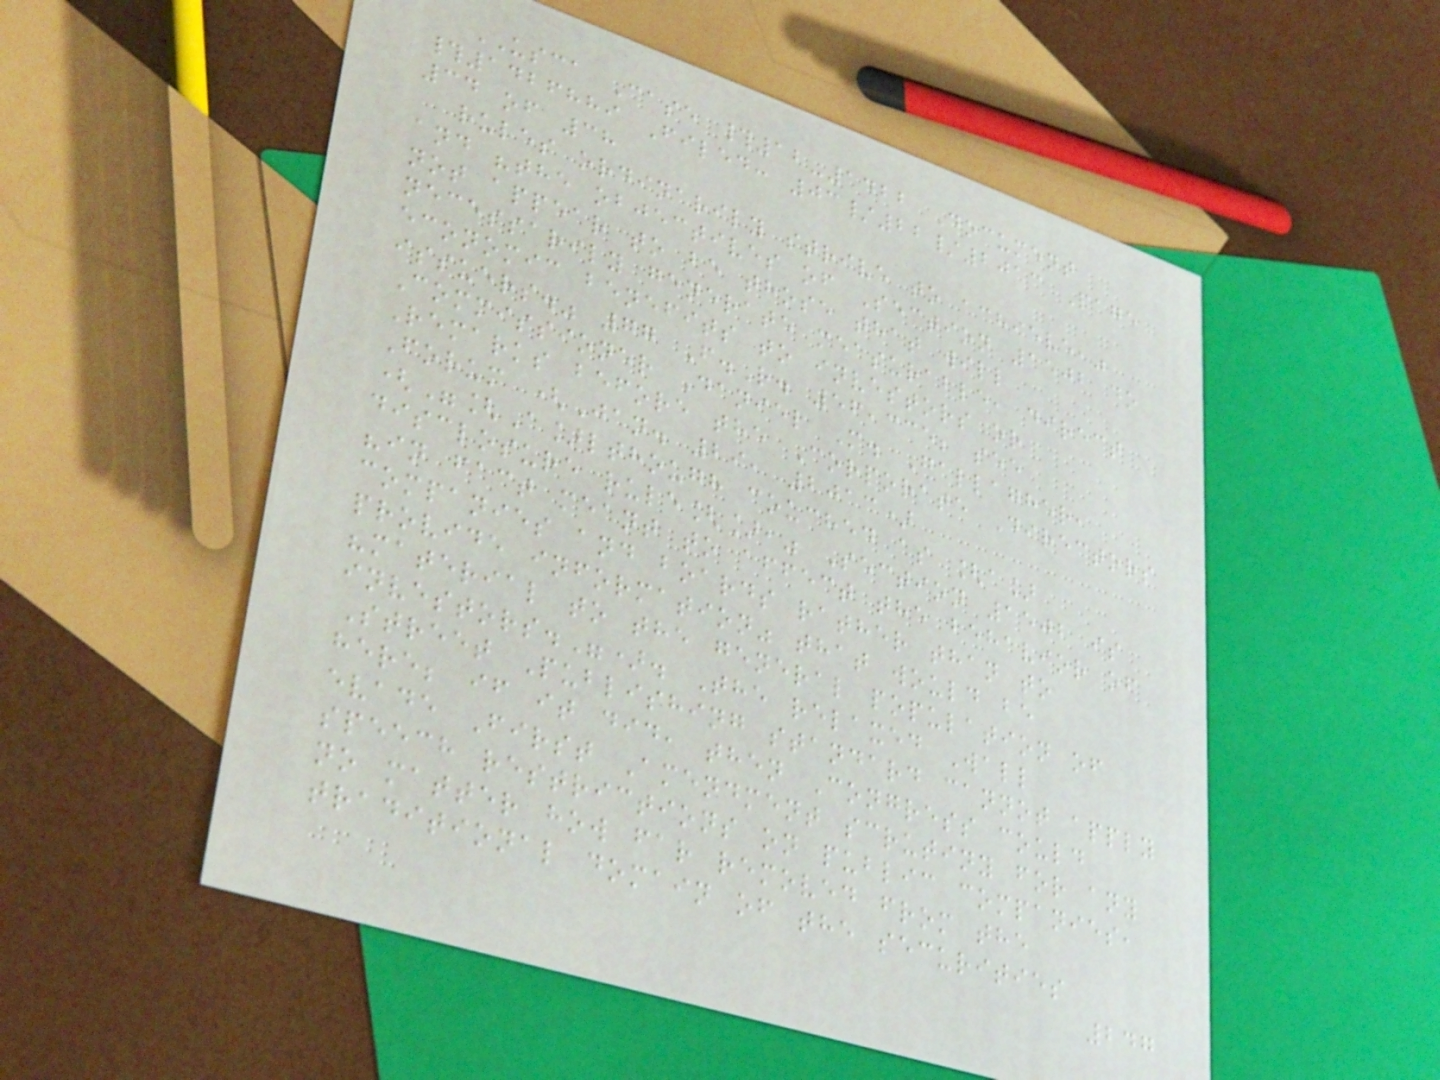USCA Case #12-1422 Document
#1426889 Filed: 03/22/2013 Page
34 of 38
rules ordinarily strive to achieve,"
and "the objectives of Section 1502 do
not appear to be those that will
necessarily generate measurable, direct
economic benefits to investors or
issuers." 77 F.R. 56,335; see
Commissioner Daniel M. Gallagher,
Remarks before the Corporate Directors
Forum (Jan. 29, 2013)
("[A]lthough couched as [a]
disclosure rule[]," Section 1502 is
"in fact meant to affect the behavior of
companies and boards rather than to
provide information" that would be
"material to the general population of
investors."). The relaxed Wall
Street Publishing standard cannot apply
here; if it did, then Congress could
evade First Amendment scrutiny for any
speech restrictions on public companies,
no matter how far removed from the
traditional domain of the securities
247
